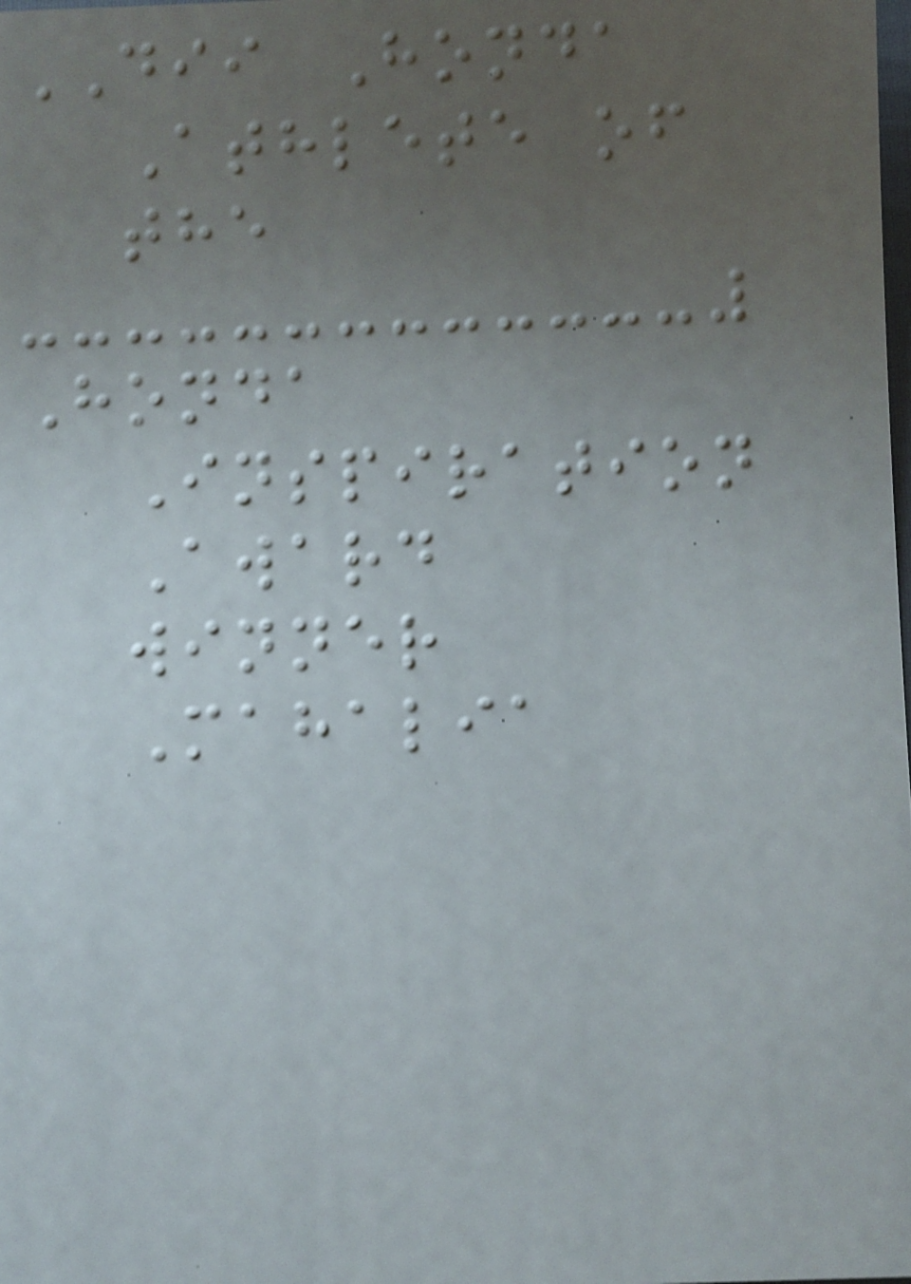DII Honda
Athlete of
the
Honda
Inspiration
Award
winner
Mahalia
